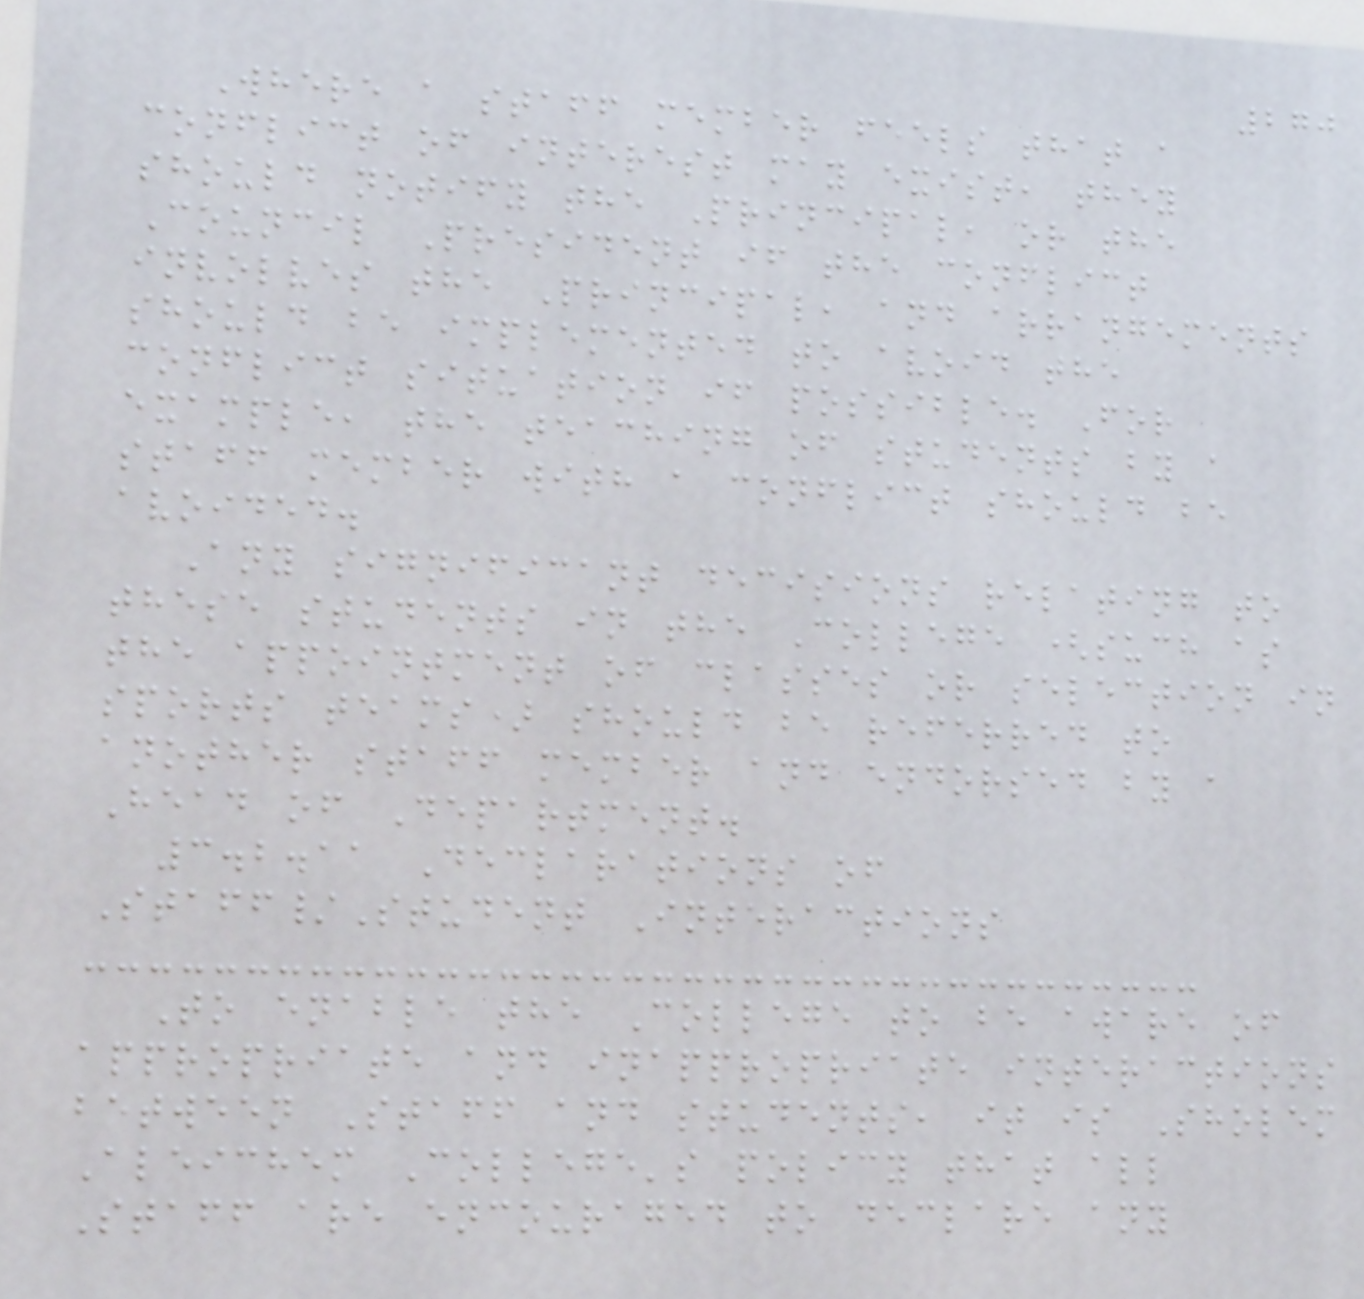270
Where a staff member feels that a
conflict of interest may exist, they
should notify the Principal, or the
Council President if the conflict
involves the Principal, and arrangements
should be implemented to avoid the
conflict situation if possible. For
example, the teaching of students by a
staff member with a conflict should be
avoided.
Any significant decisions relating to
these students in the College (such as
the appointment of classes or selection in
sports teams) should be referred to
another staff member and endorsed by a
Head of Department.
3.2.11 Declarations of
Staff/Student Interactions
To enable the College to be aware of
appropriate and inappropriate interactions
between Staff and students, it is Sholem
Aleichem College's policy that all
Staff are encouraged to declare any
